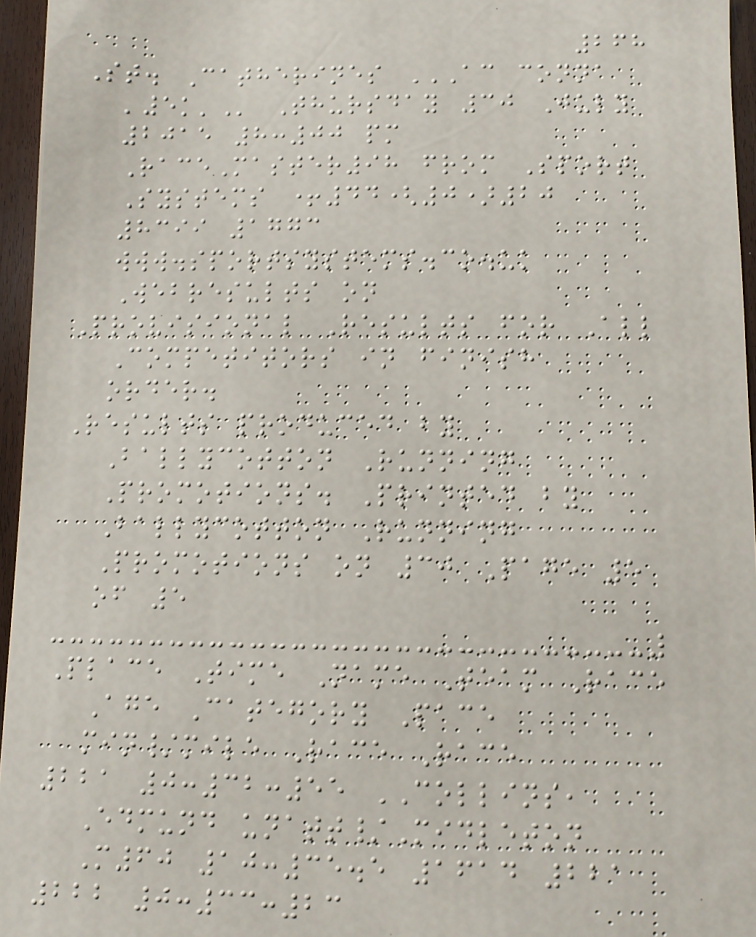268
St. Catherines AC CONNA
'5K' Thursday 30 July
2015 8:00 pm
RaceMaster98 from Sport
Systems +44(0)20
8399 1773
www.sportsystems.co.uk
Webresults on
Provisional Results for All
Competitors in finish
order.
Results produced by
Ballycotton Running
Promotions. Printed by
Ballycotton Running
Promotions on 30 Page 5
of 5
Place Time Name Team Race
Age Category Pace
min/mile Race Race
221 0:32:55 COLLINS,
Edmund unatt/Midleton
M60 10:35.5 1614 221
222 0:33:23
